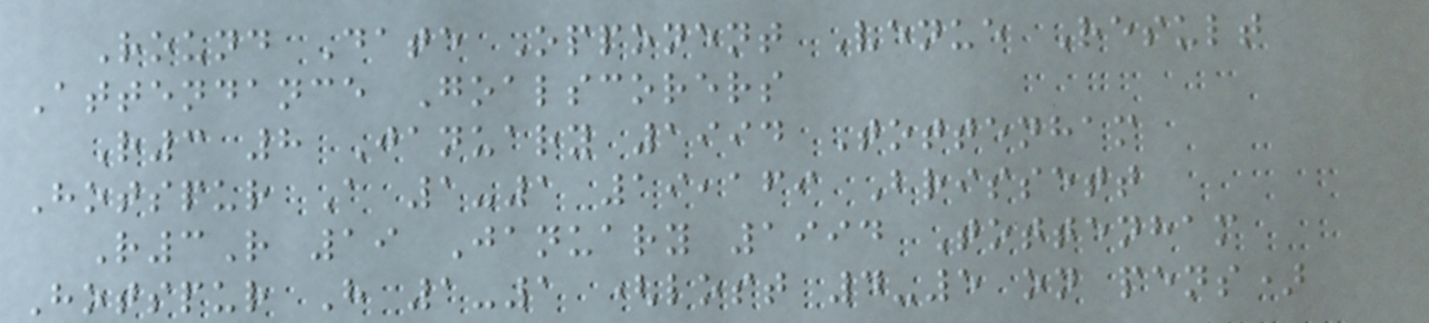Round Date Opponent Venue Result
Attendance Goalscorers
R3 8 January 1994 Tottenham
Hotspur A 1-1 19,169 Brissett
R3R 19 January 1994 Tottenham
Hotspur H 1-1 (lost 4-5 on pens)
